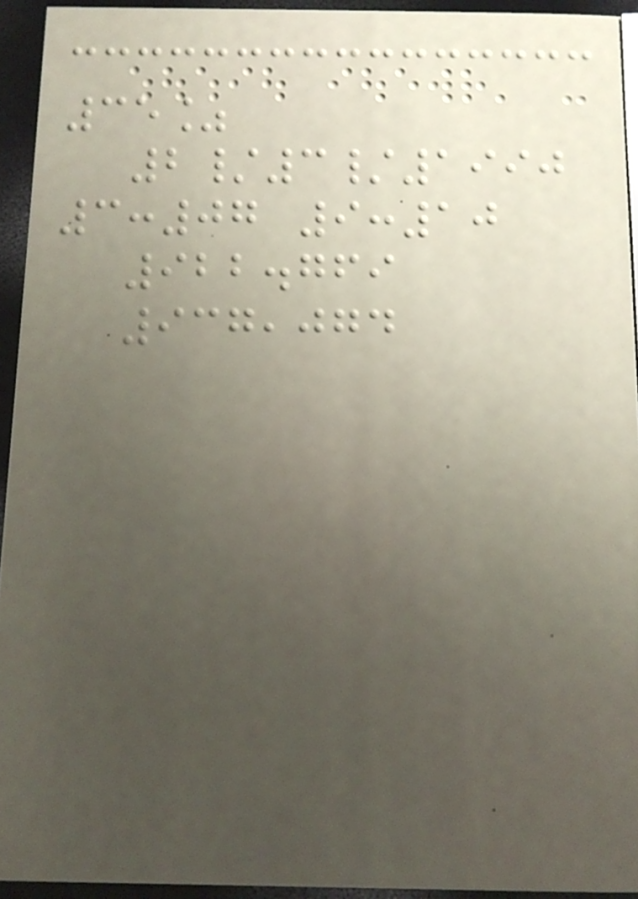35%
2/3/1990
3:07 9:10
922.769
937,074
